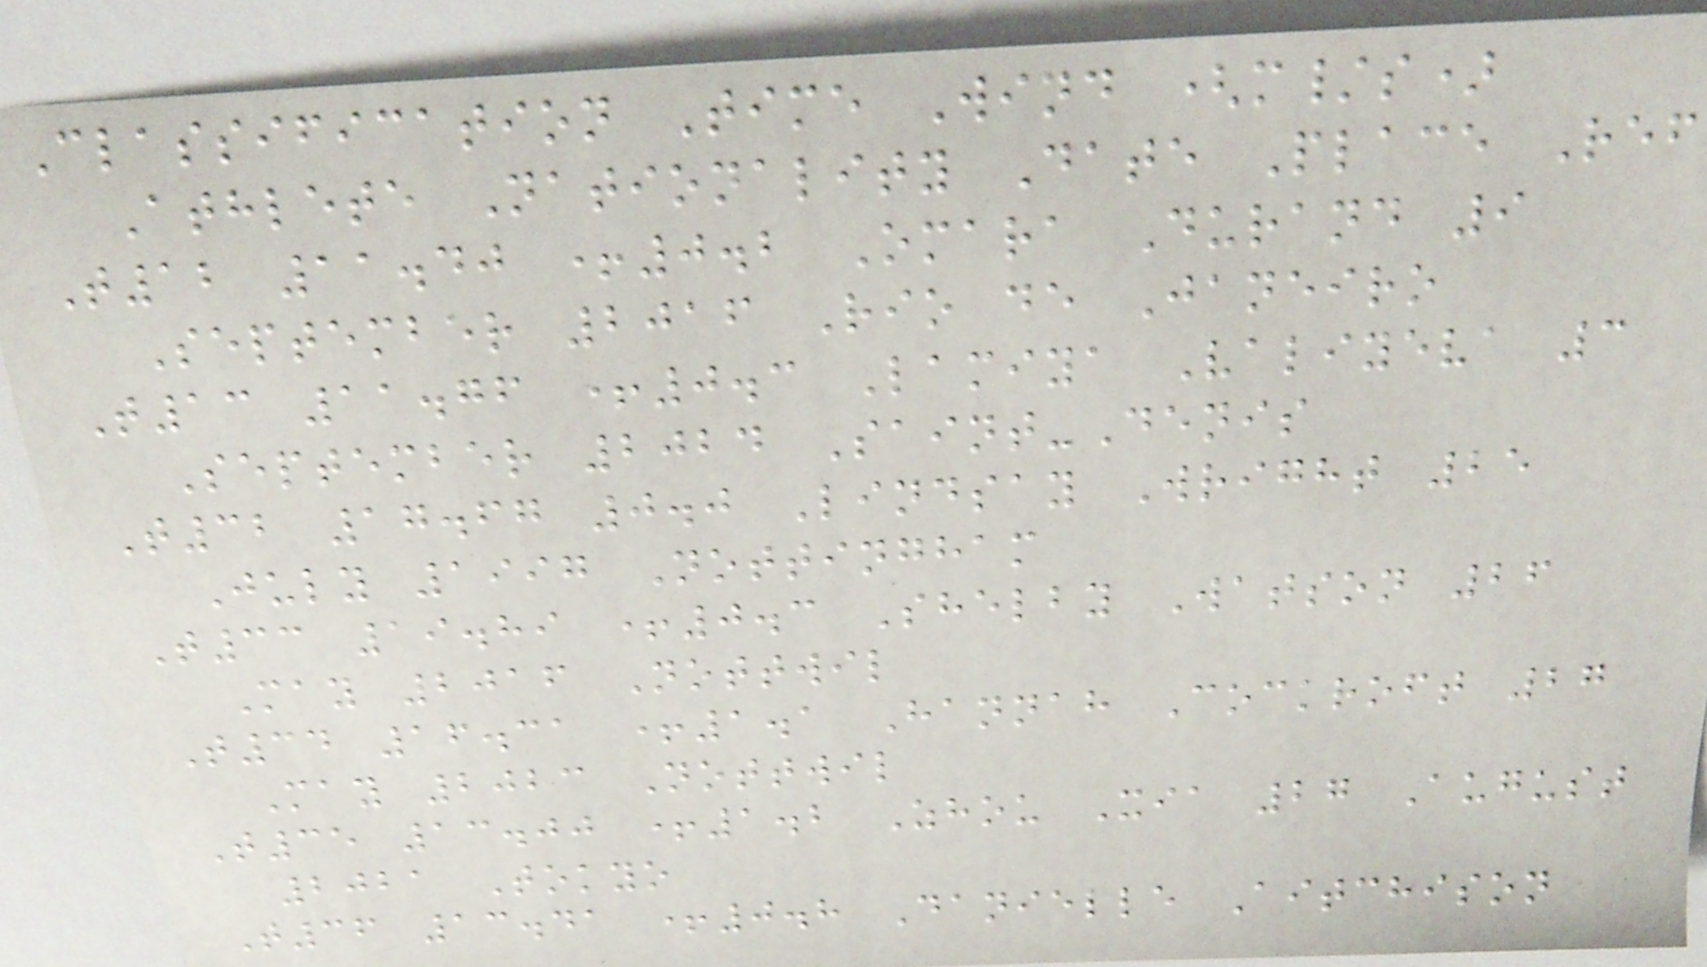Classification Time Wind (m/s)
Athlete Nationality Date Place Ref
T12 11.40 +0.2 Omara Durand 9
September 2016 Rio de Janeiro
T13 11.76 +0.3 Lamiya Valiyeva 3
September 2024 Saint-Denis
T32 17.67 0.0 Lindsay Wright 25
July 1997 Nottingham
T33 19.89 +0.3 Shelby Watson 26
May 2016 Nottwil
T34 16.31 +1.1 Hannah Cockroft 27
May 2023 Nottwil
T35 13.00 +1.2 Zhou Xia 27 August
2021 Tokyo
T36 13.41 +0.8 Danielle Aitchison
